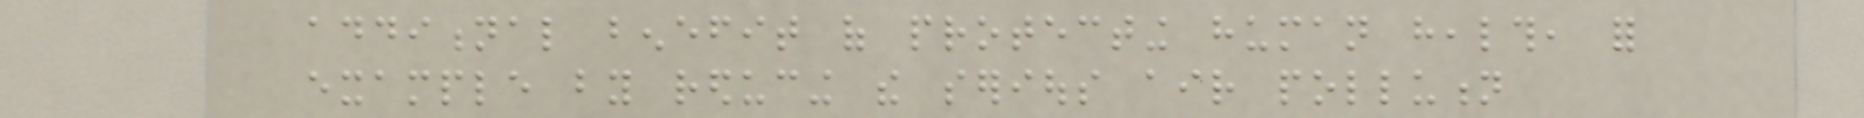additional benefit of protecting human health, for
example by reducing the serious air pollution
